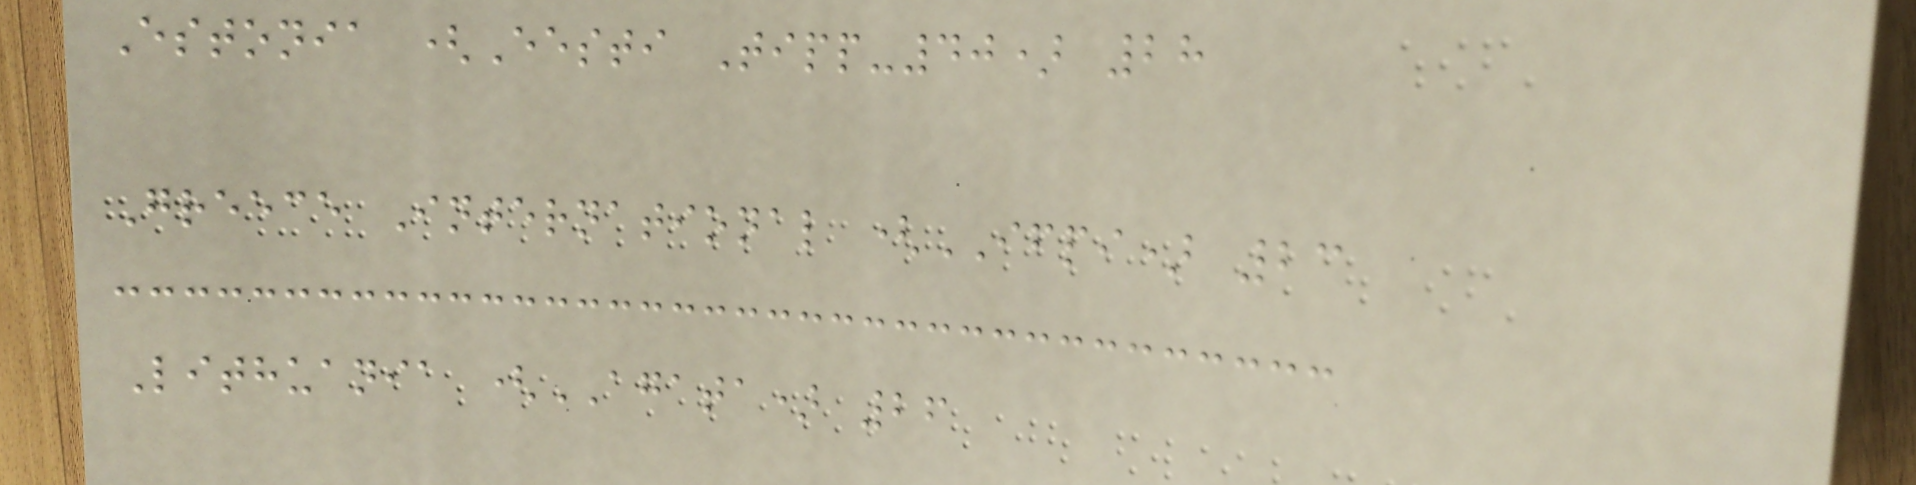Estonia (Eesti Tipp-40) 28
Greece International (IFPI) 23
Lithuania (AGATA) 26
